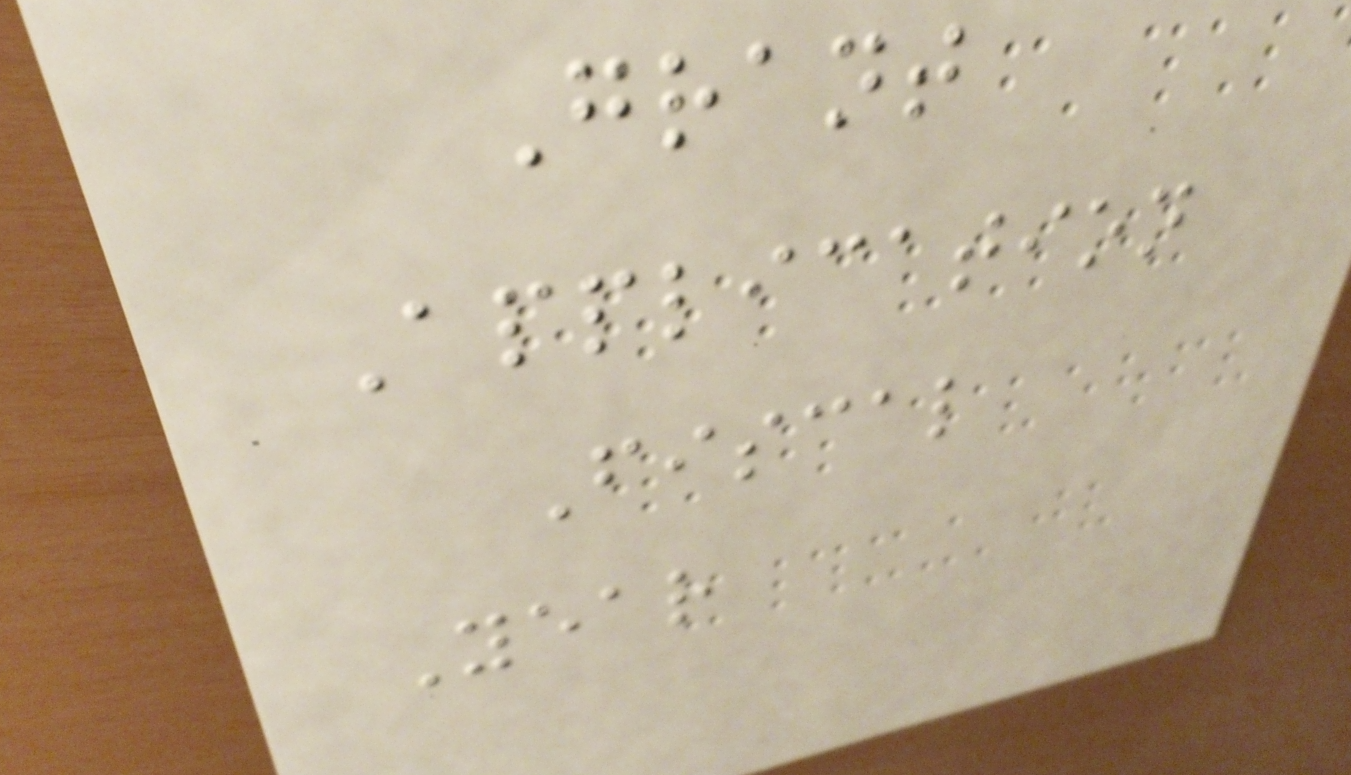Grant
Application
Fiscal
Year
